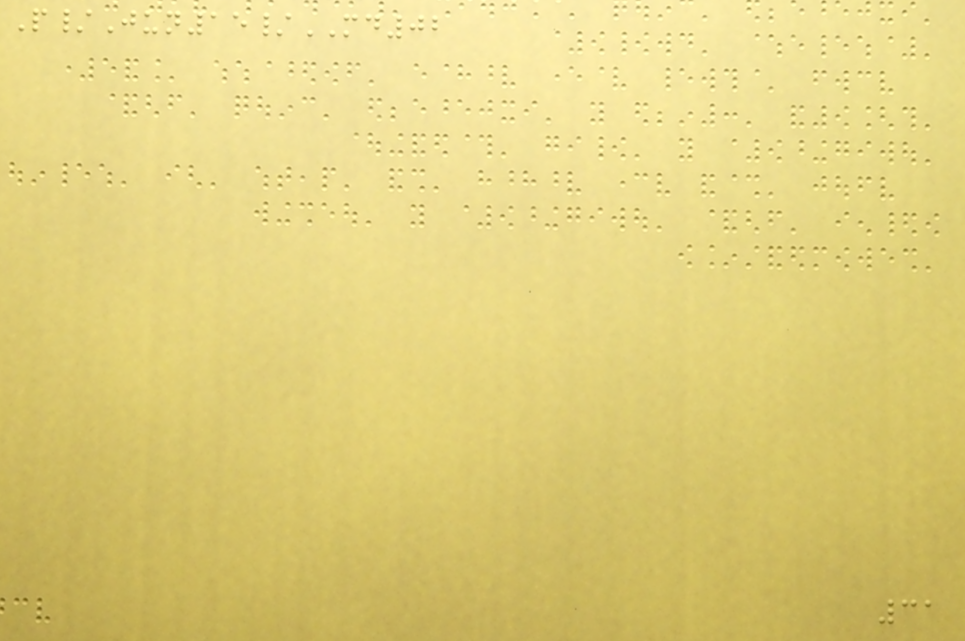P/Jun15/MD02
31
